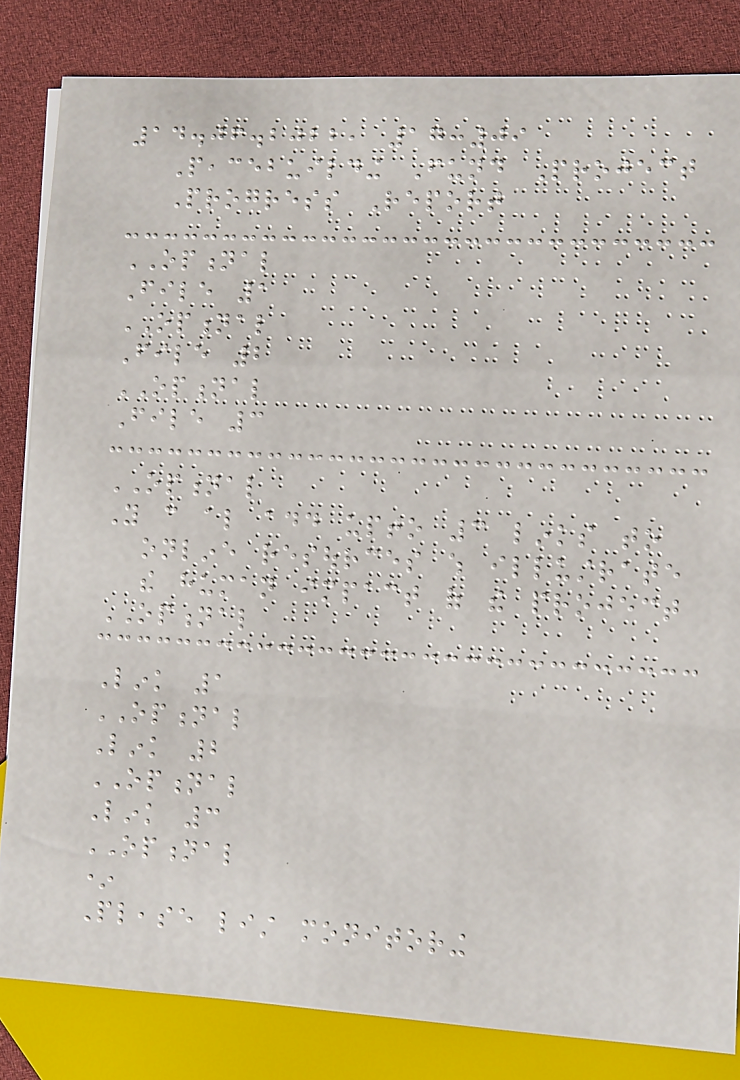14.06.2022, 17:09
Peacebuilding Fund Project
Progress Report
OPTIONAL
File 1
OPTIONAL
File 2
OPTIONAL
File 3
OPTIONAL
You can also add upto 3 links to
online resources which illustrate
the human impact of the project
OPTIONAL
Link 1
OPTIONAL
Link 2
OPTIONAL
Link 3
OPTIONAL
*
Please list monitoring
